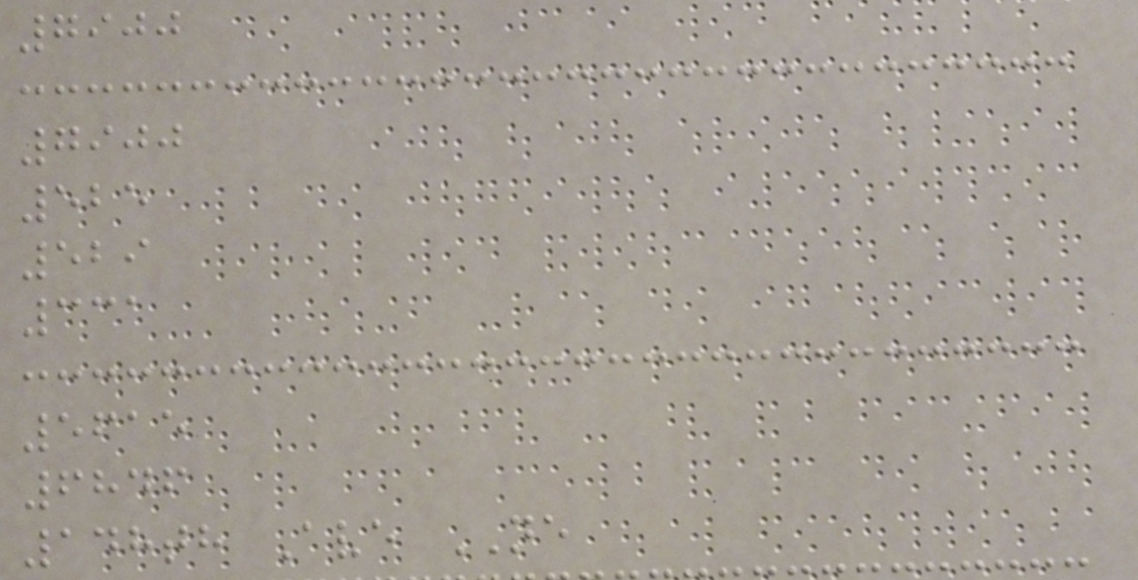7900
7900
525
529
331
5615
6846
148th Ave NE
